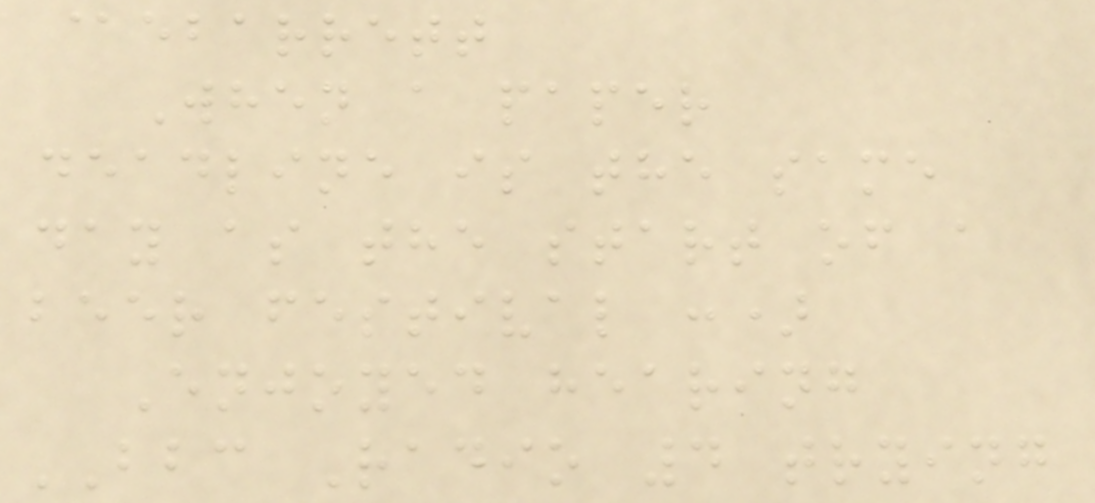@ebarrett
When a paper
deadline is the same
day as the start of a
beer festival :)
Enjoyed hearing
BBC Radio 4 trying
